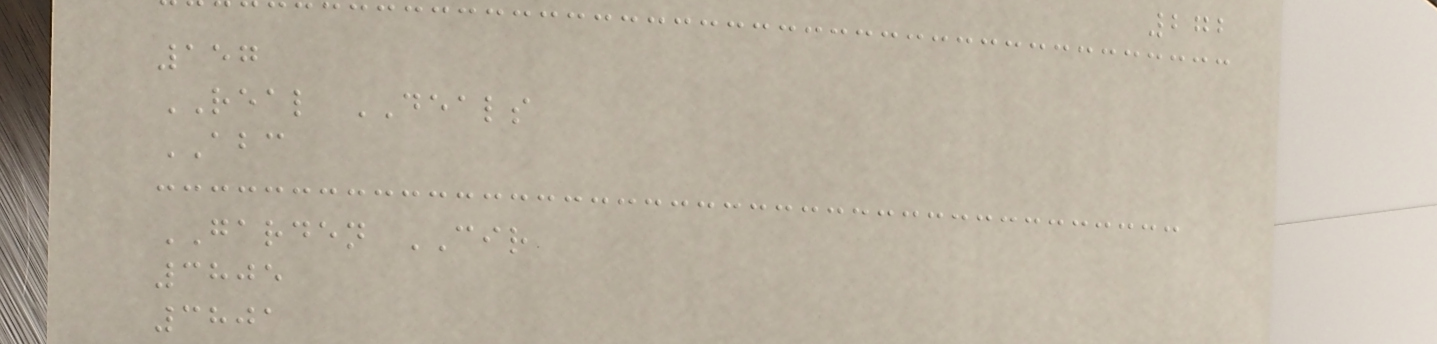272
157
REAL DEALS
ABC
GARDEN CIR
3805
3801
